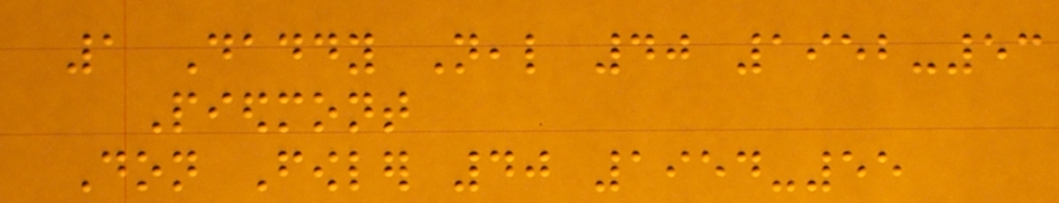1 Daddy Neal 40 1952-53
Piedmont
Don Fowler 40 1954-55
